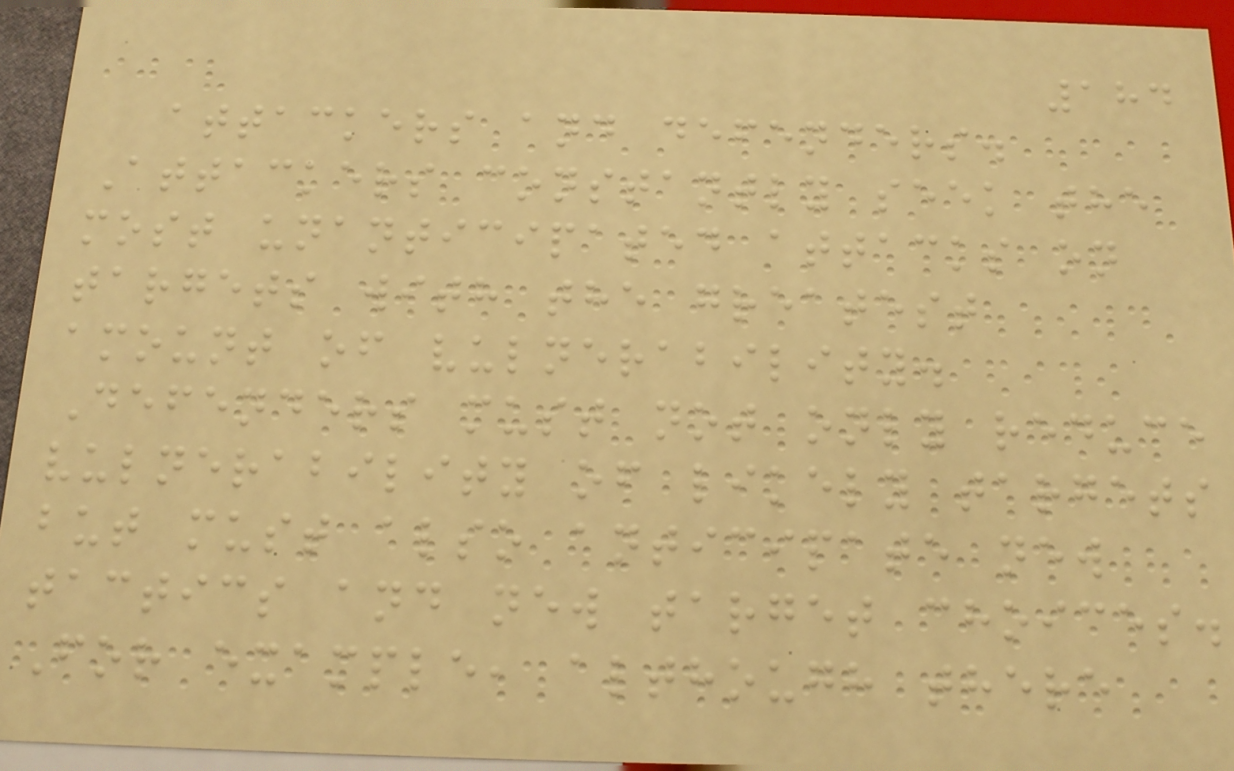184
attackers and defenders.
Attackers constantly seek the
most unanticipated attacks on
targets with the greatest
amount of vulnerability.
Defenders must not only reduce
vulnerability of likely targets
but must also anticipate new
tactics and new target choices.
For example, although there
